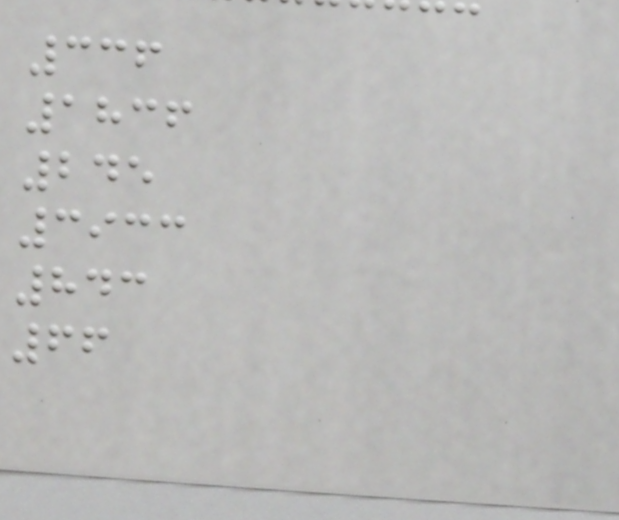336
1836
245
3933
843
66
